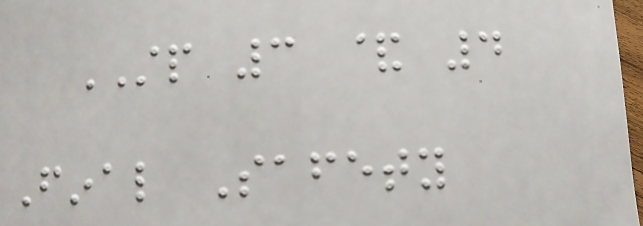STP 3 & 4
Final Safety
